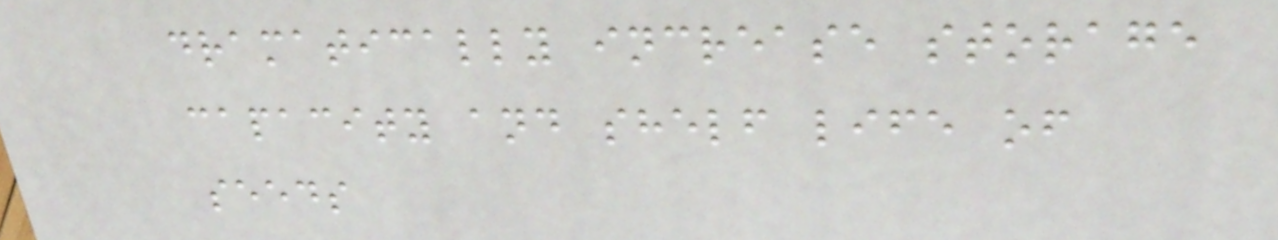dramatically increase storage
capacity and shelf life of
seeds
